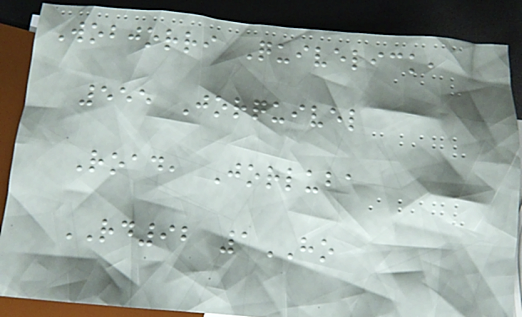Wobjorri Quivelick,
555 Jorquivel
Road, Jorluba
RD92 1HO
